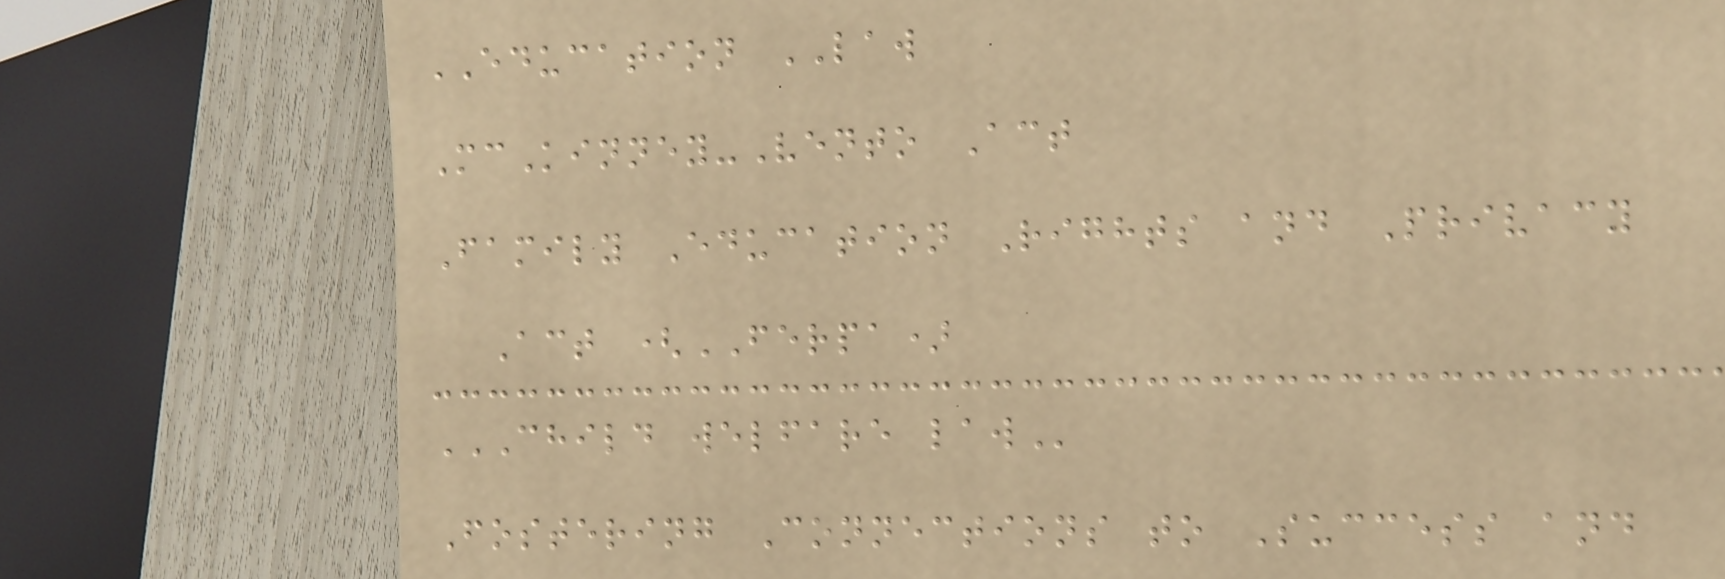EDUCATION LAW
McKinney-Vento Act
Family Education Rights and Privacy
Act (FERPA)
CHILD WELFARE LAW
Fostering Connections to Success and
